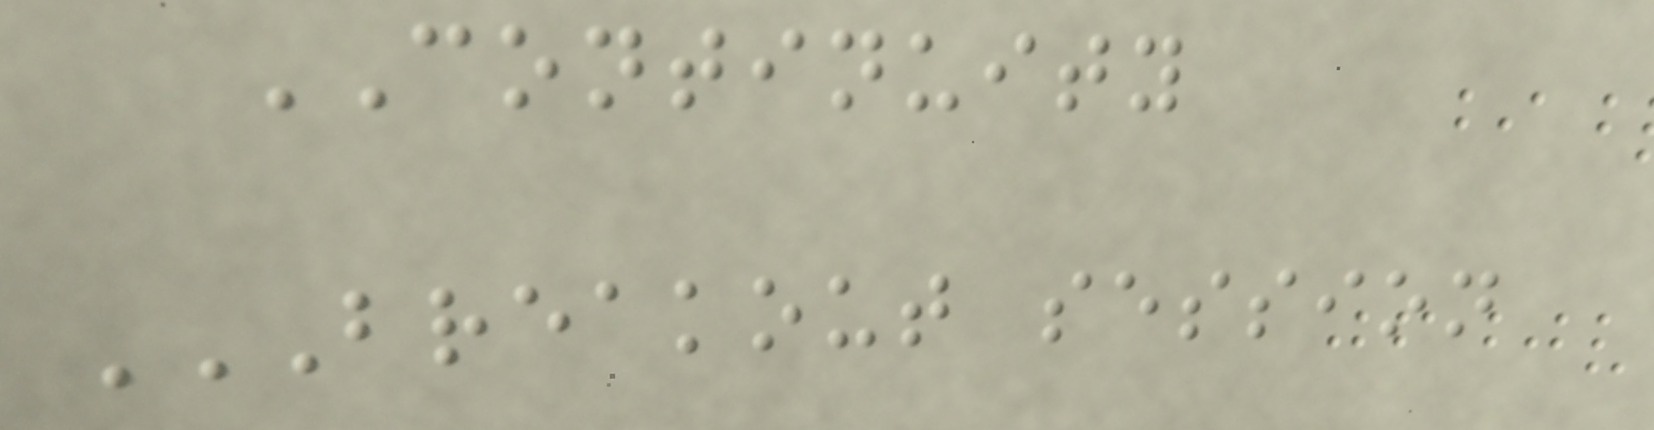CONTINUITY
BREAKOUT SESSION
